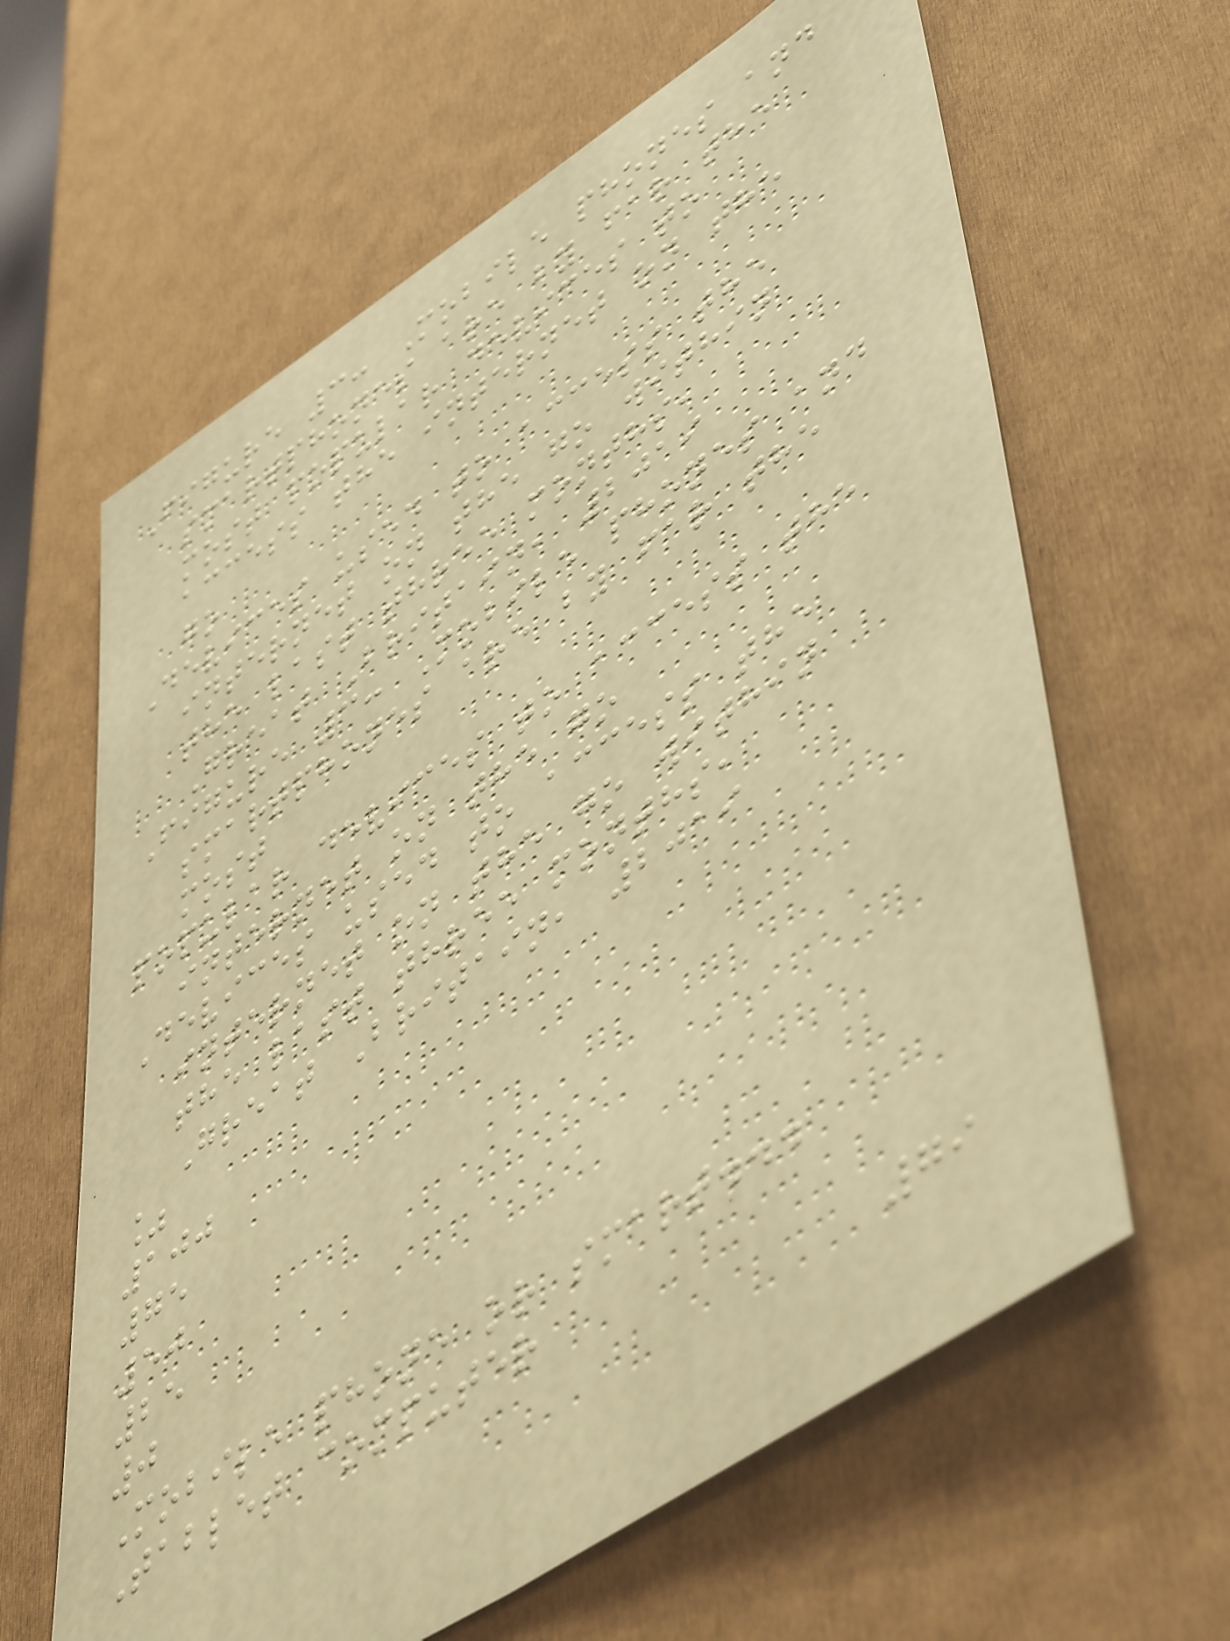Figure 3: Mobile phones and
smartphones are by far the
most popular devices to
access the internet on the
go
Devices used to access the
internet on the go within
the last three months,
Great Britain, 2019
Figure 3: Mobile phones and
smartphones are by far the
most
popular devices to access the
internet on the go
Devices used to access the
internet on the go within
the last three months,
Great Britain, 2019
%
100
75
50
25
0
Mobile phone or smart...
Tablet computer
79
